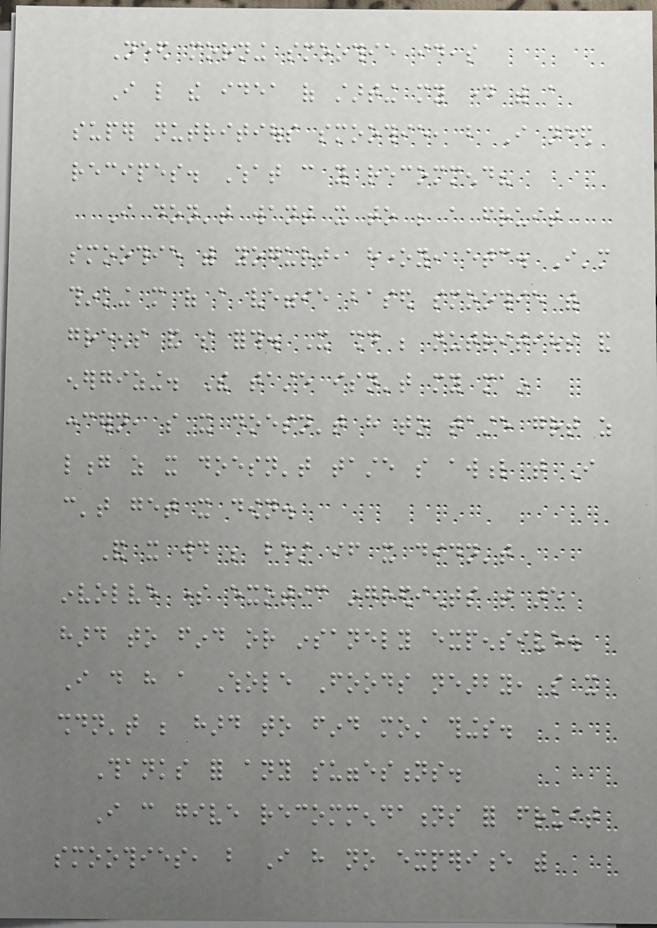Need morning smoothie ideas
I like the idea of starting my day with a
super nutritious smoothie, but I need
recipes. What can you recommend?
I don't want it to be a fruit
smoothie with yogurt, honey, etc. I'm
thinking more of a veggie based smoothie with
greens and so forth. It should be nutritious and
energizing. The taste isn't my main
concern, so it doesn't have to taste great as
long as it doesn't taste so awful that I
can't get it down.
And it would be best if it didn't
involve some exotic ingredients that are
hard to find or insanely expensive.
I do have a Whole Foods nearby, so it
shouldn't be hard to find most things.
Thanks for any suggestions.
I can give recommendations for fruit
smoothies, but I have no experience with
